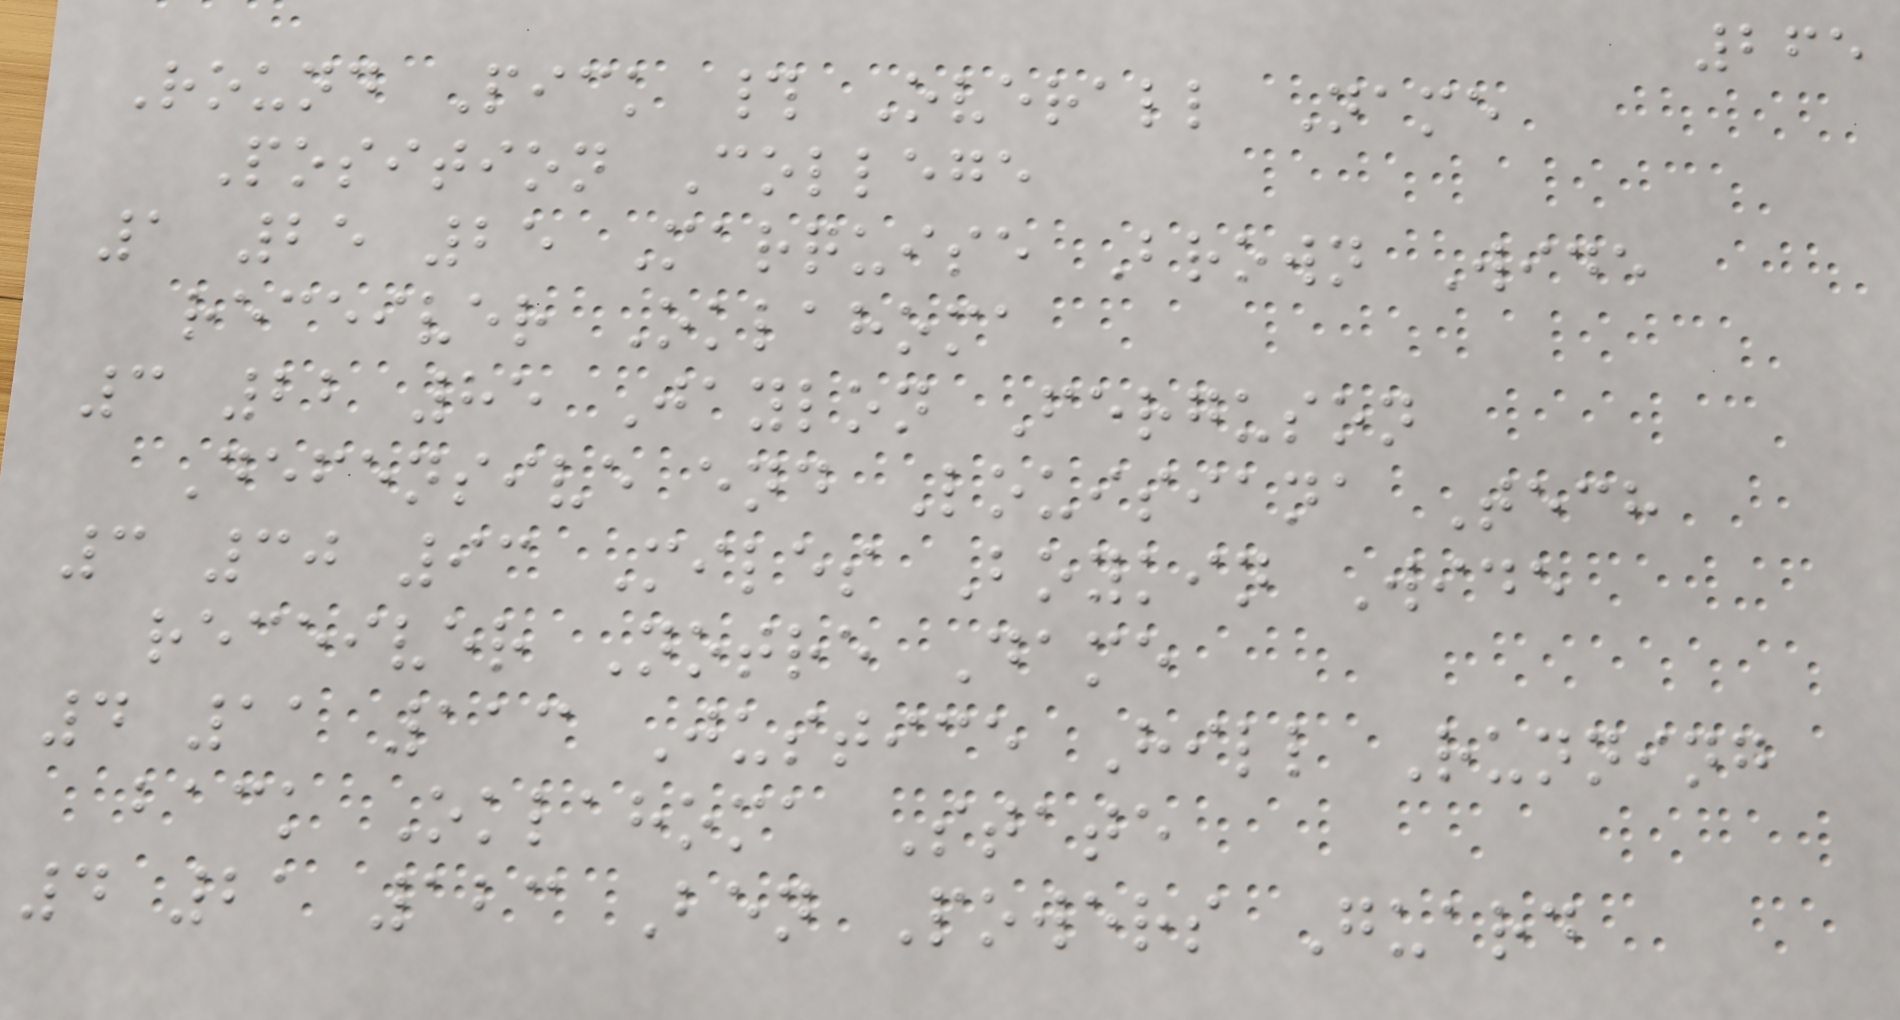265
Round Pick # Overall Name
Position College
1 25 25 Marquise Brown Wide
receiver Oklahoma
3 22 85 Jaylon Ferguson
Defensive end Louisiana Tech
3 30 93 Miles Boykin Wide
receiver Notre Dame
4 11 113 Justice Hill Running
back Oklahoma State
4 21 123 Ben Powers Guard
